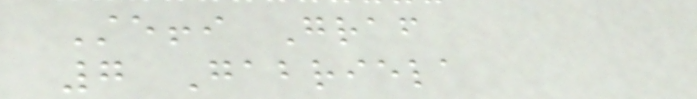Steffi Graf
7 Gabriela
